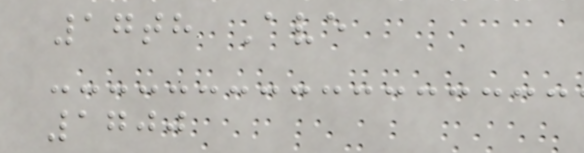17th Ave
1700
